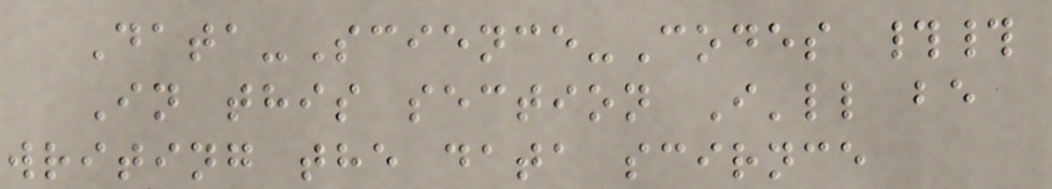Data-Science-Codes ##
In this section I'll be
writing the data scirnce
